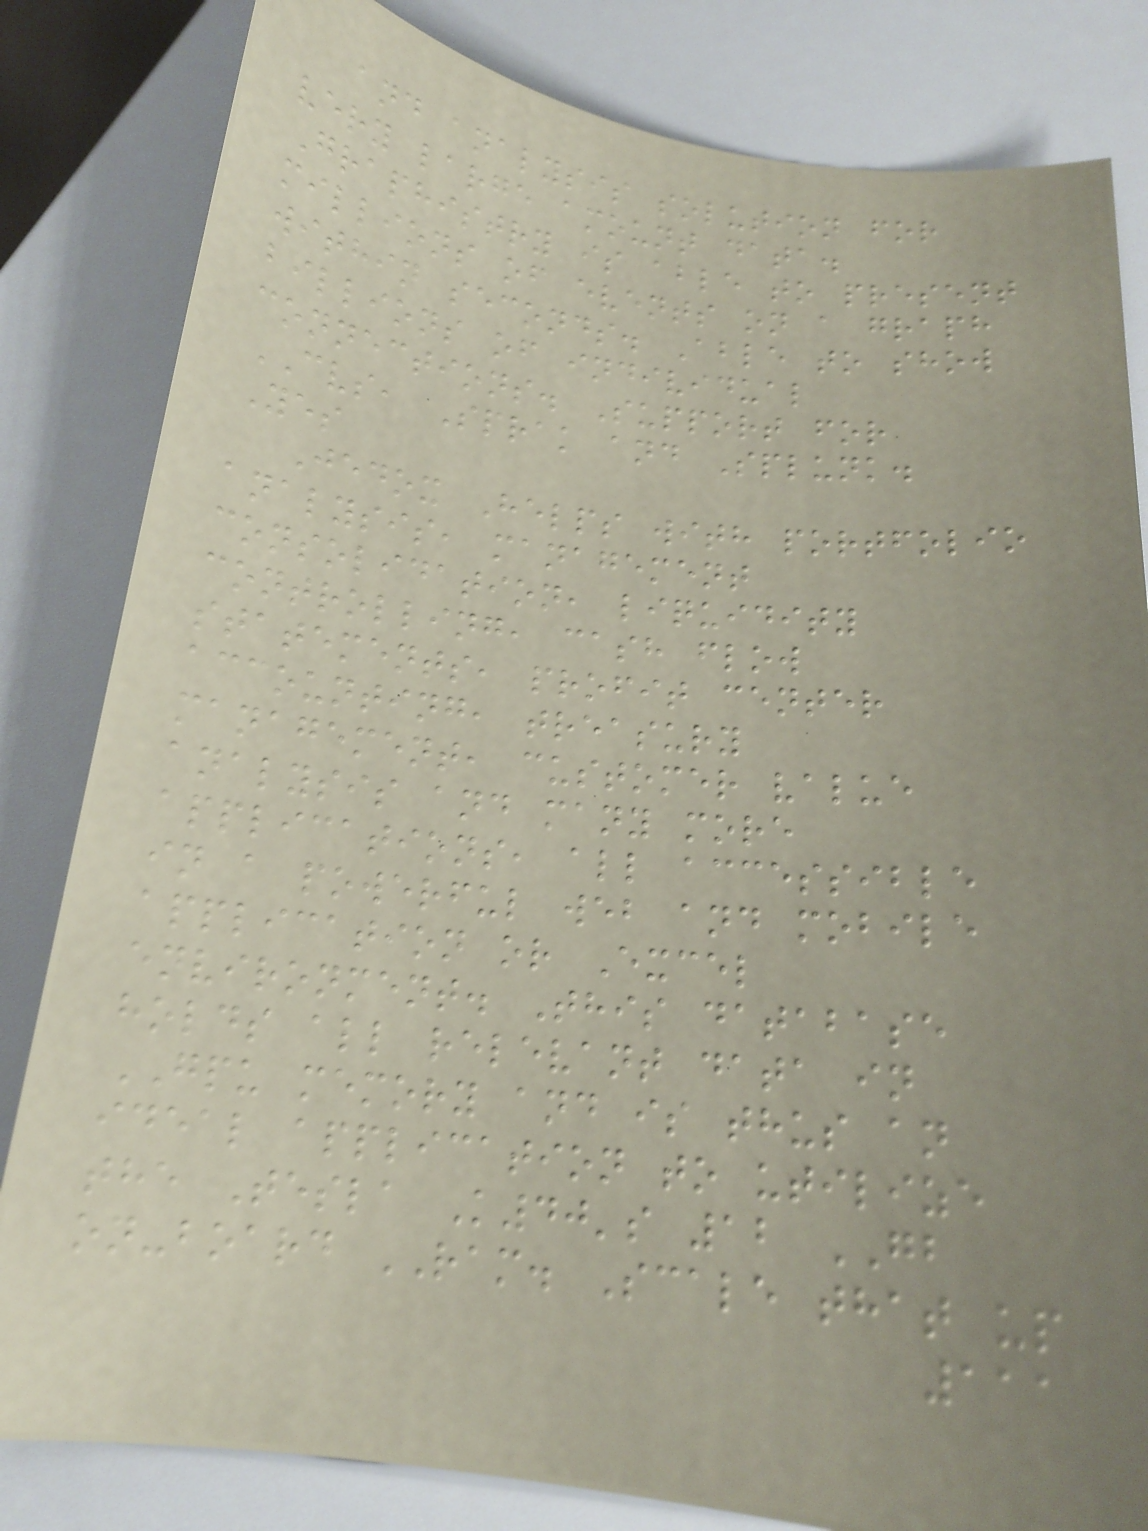and analysis solution for
very large amount data.
Graphistry is able to present
millions of events on a graph
within seconds. Able to show
billions of individual
connections. Support for
CVS, Sprak and Splunk.
Yes
Jedox Helps with portfolio
analysis, management
consolidation, liquidity
controlling, cash flow
statements, profit center
accounting, treasury
management, customer value
analysis and many more
applications, all accessible
in a powerful web and mobile
application or Excel
environment. This database
holds all relevant data in
GPU memory and is thus an
ideal application to utilize
the Tesla K40's 12 GB
on-board RAM. Scale that up
111
